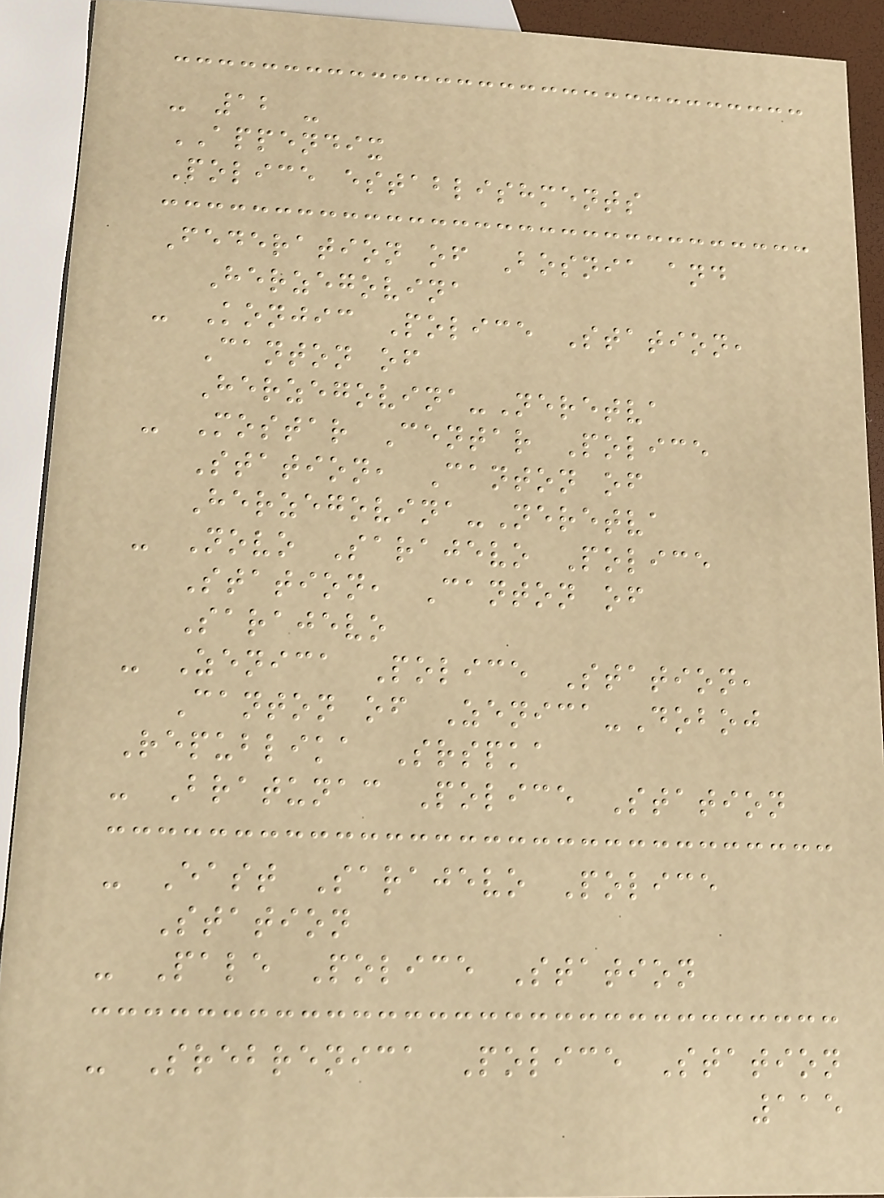- 12 -
APPENDIX
Police establishments
Federation of Bosnia and
Herzegovina
- Konjic Police Station,
Canton of
Herzegovina-Neretva
- Mostar Centar Police
Station, Canton of
Herzegovina-Neretva
- Novo Sarajevo Police
Station, Canton of
Sarajevo
- Zenica Police Station,
Canton of Zenica-Doboj
Republika Srspka
- Bratunac Police Station
- East Sarajevo Police
Station
- Pale Police Station
- Srebrenica Police Station
115
